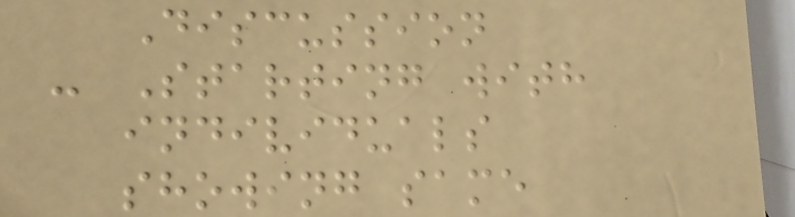Discussion
- Starting with
individuals
showing same
